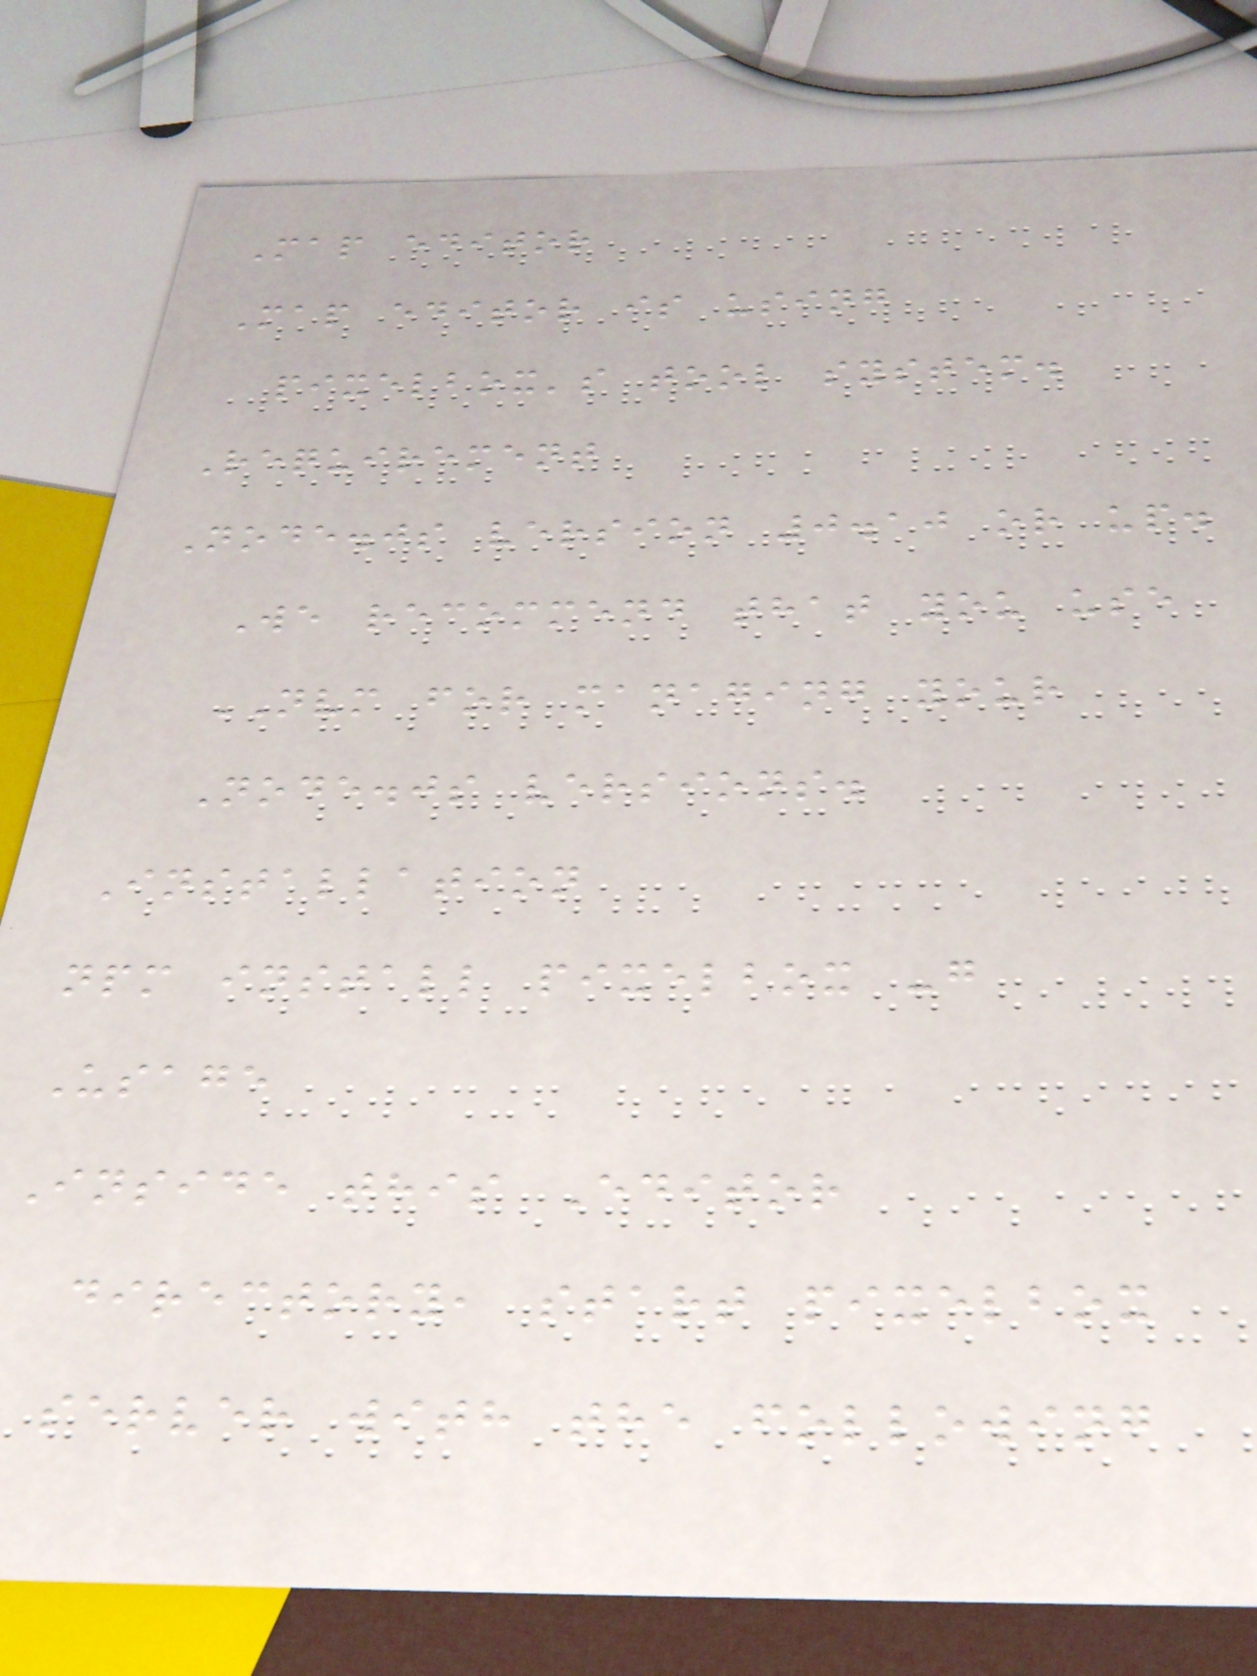Map editor
Map editor is using
pixelbox's tool system.
Requirement
Node.js version 0.10 or up.
We recommend that you use
NVM for managing your
Node.js versions.
Installation
npm install pixelbox -g
Usage
Inside this Editor
directory, start pixelbox
server with the following
